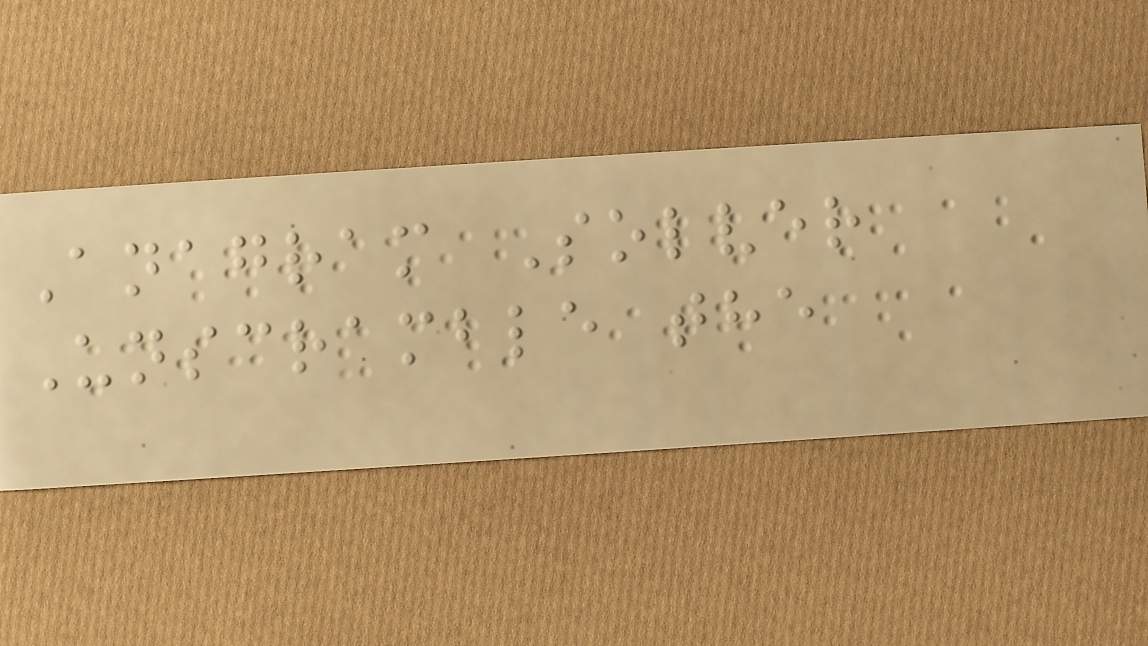Anagram Solver
Unscramble the
